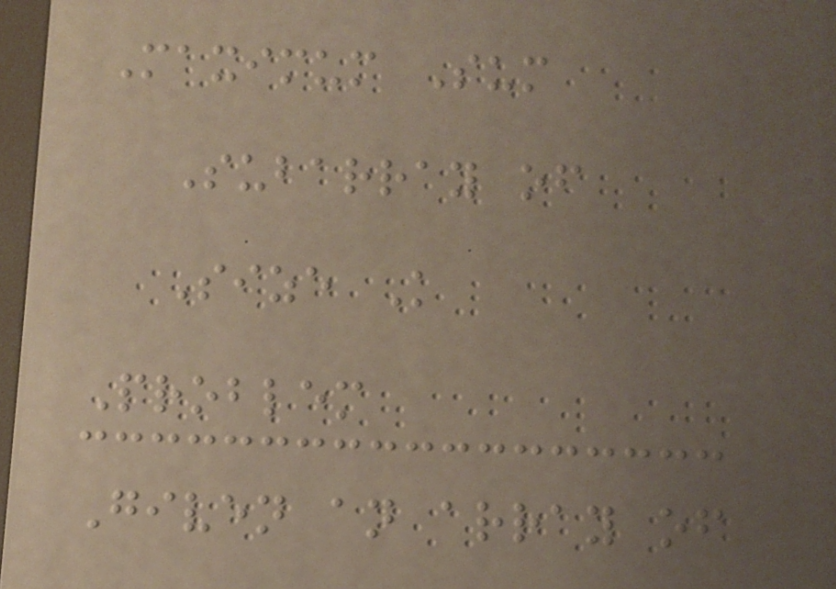Maximum Sum
Subarray of
Size K
Problem
Given an array of
